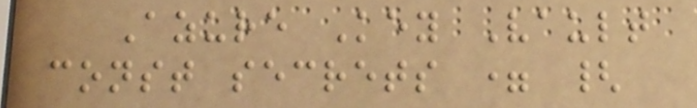Azure Key Vault
const secrets = {
